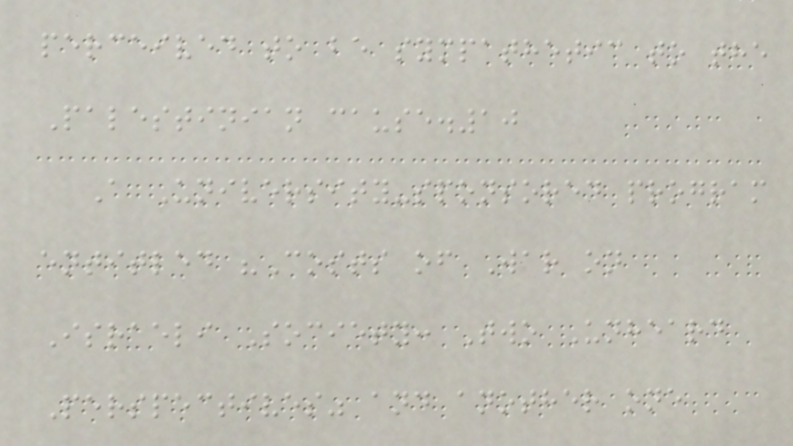perceived to be sympathetic to the
Palestinian cause.10
A University-sponsored program
entitled "Costs of War on
Israeli Society: Two Unheard
Perspectives" and another one
